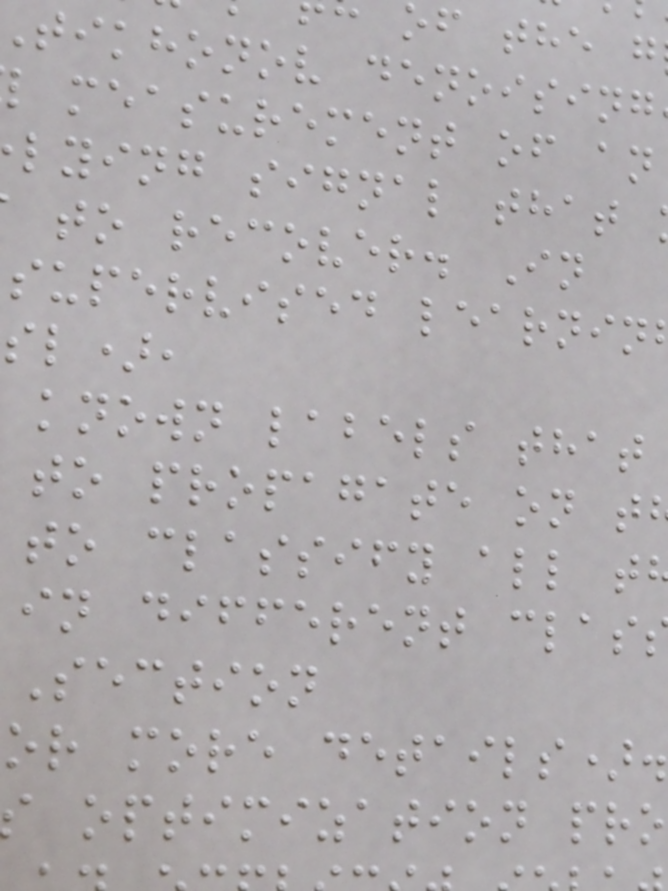of the g
tikhonov denoising
measurement of an
lying signal that
to recover. In
supervised learnin
sl),
known labels that
to propagate on t
to classify all t
in different clas
Section
or more details).
optimization pro
